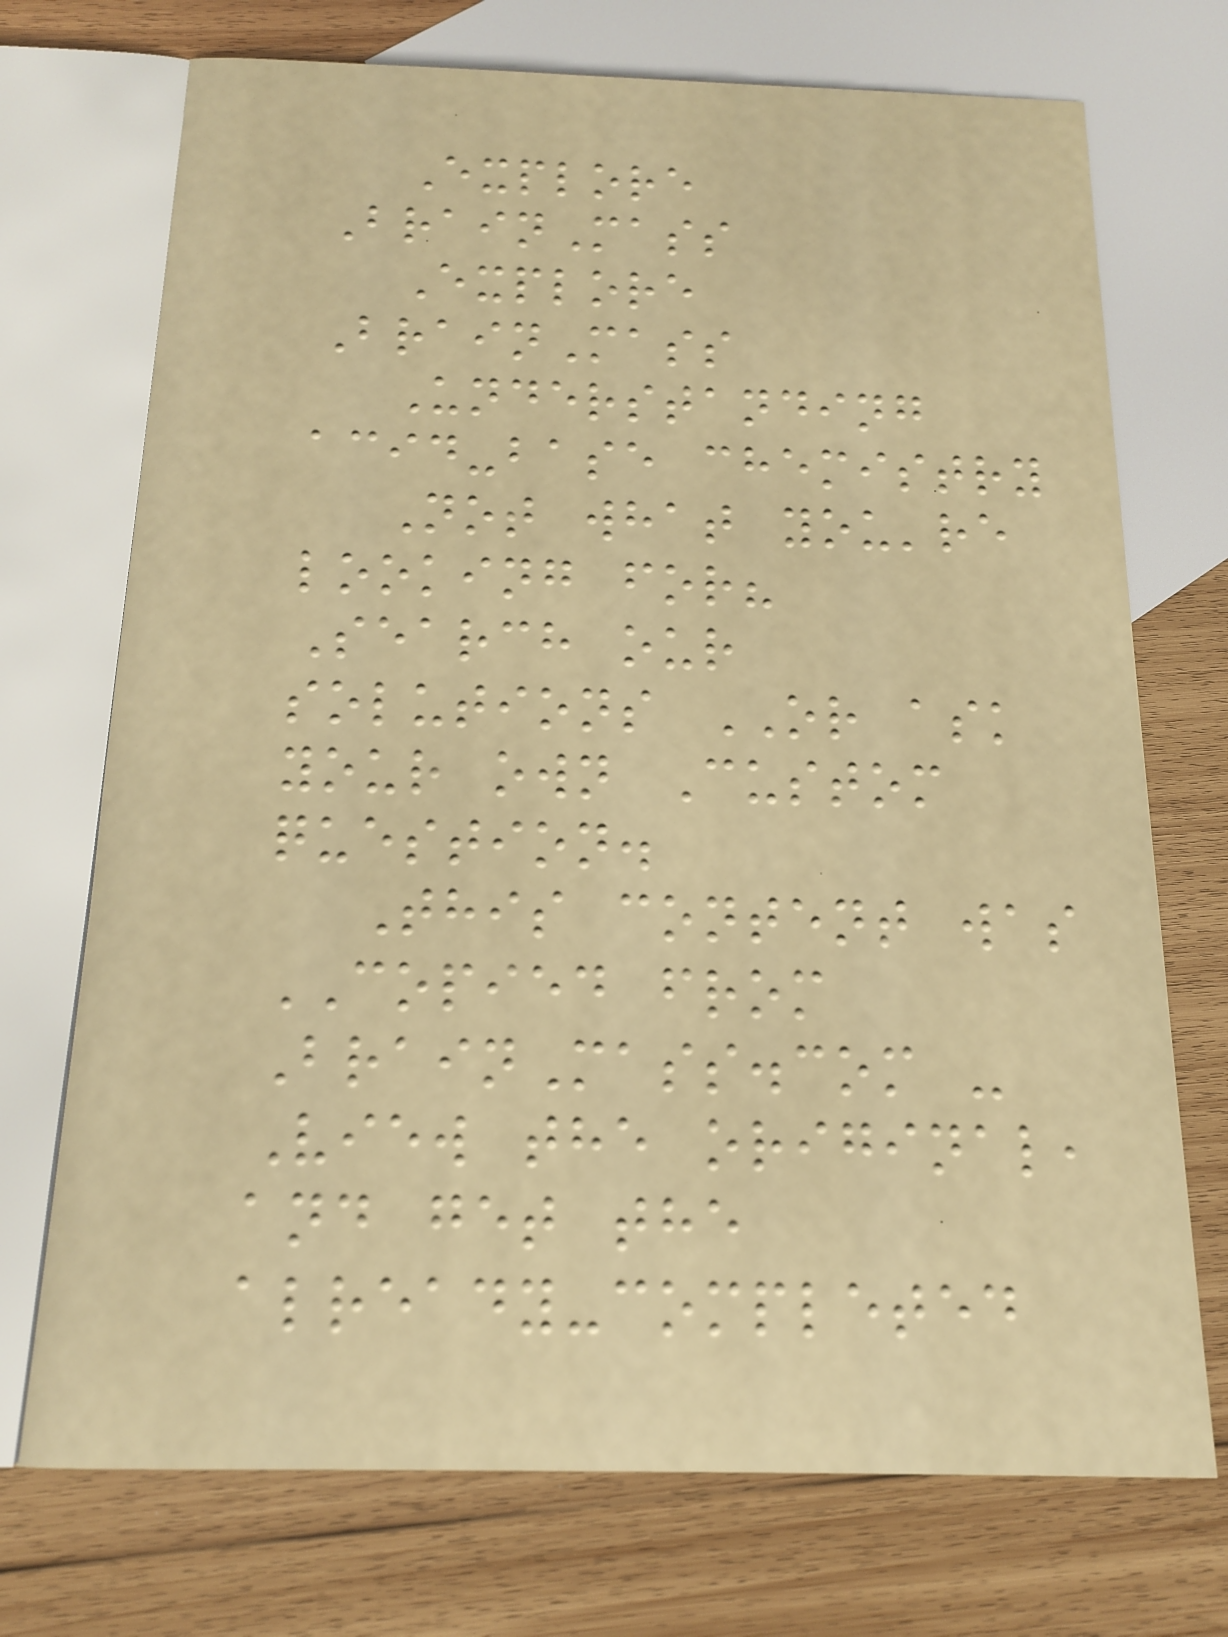Explore
BrainMass
Explore
BrainMass
Understanding
acid-base chemistry
Not what you're
looking for?
Search our
solutions OR ask
your own Custom
question.
This content was
COPIED from
BrainMass.com -
View the original,
and get the
already-completed
